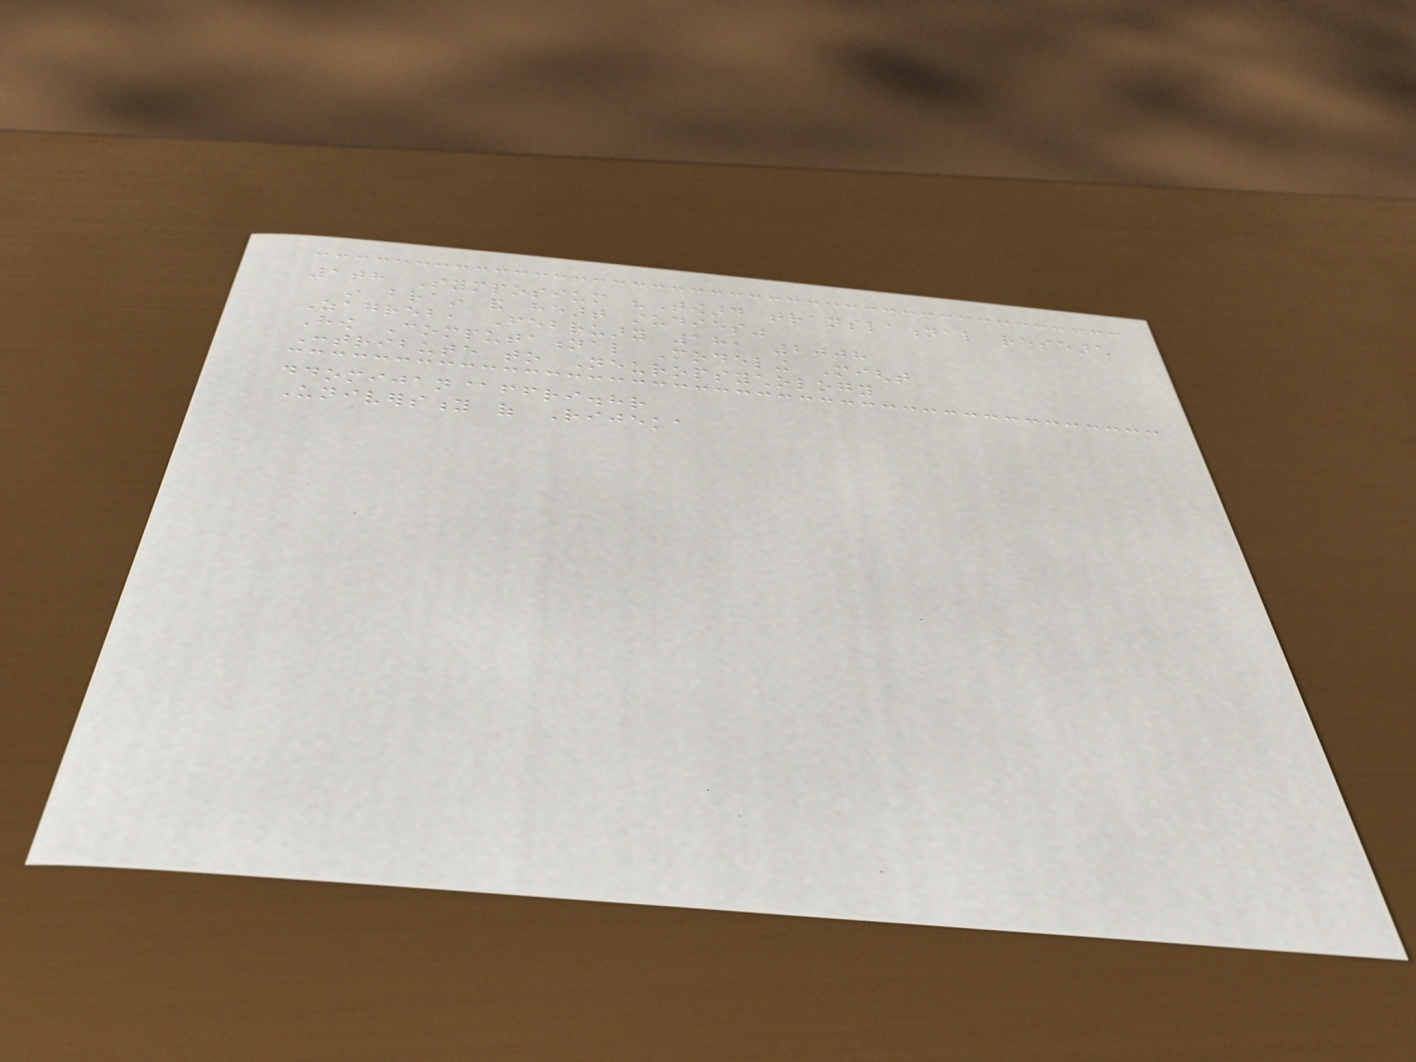1th Symposium "Toward translational research
in brain and heart studies"
Zagreb, February 18, 2008
How Computational Modeling Might
Contribute to Neuropsychology
ddomijan@ffri.hr
University of Rijeka
